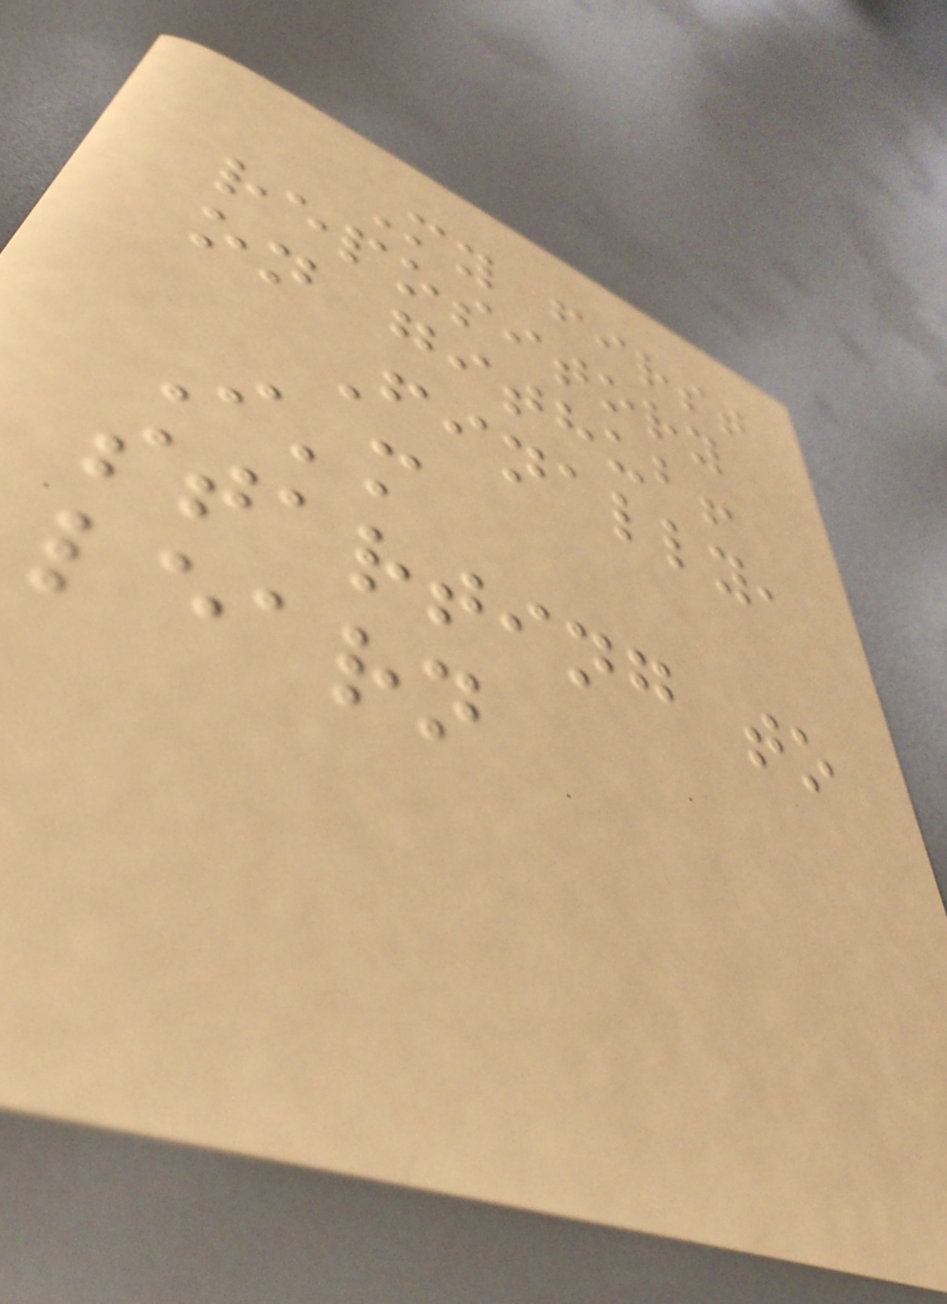My first
repository
on github!
Finally,
I'm
starting to
learn
